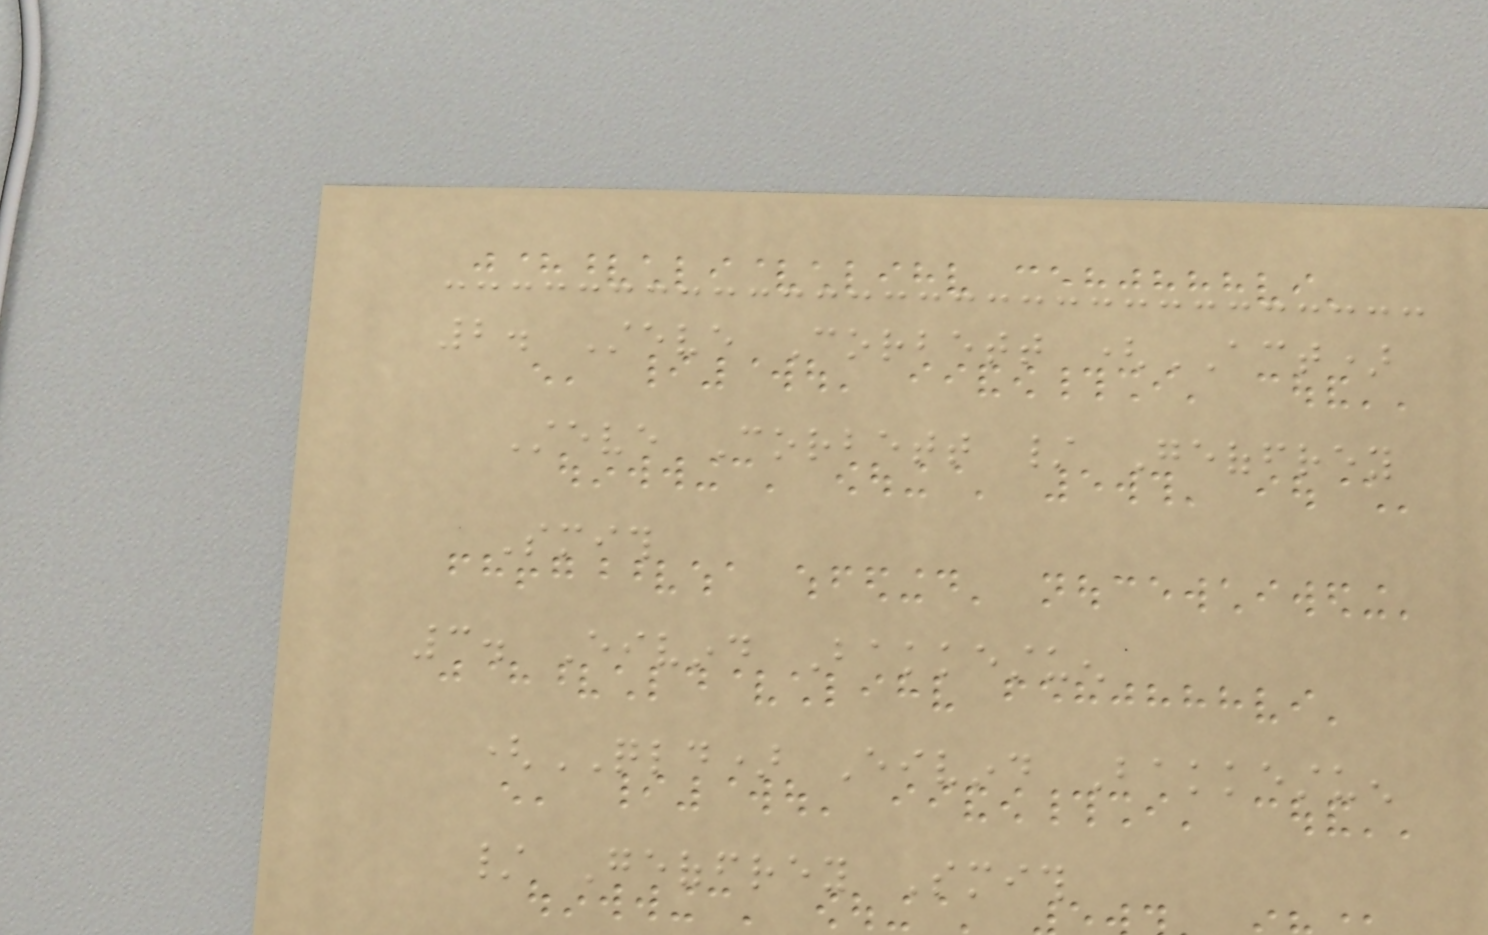2. Steve Corbett (ACT)
Steve Corbett / Geoffrey
Smith
3. Eivind Bakkestuen
(QLD) Eivind Bakkestuen
/ Geoffrey Smith
